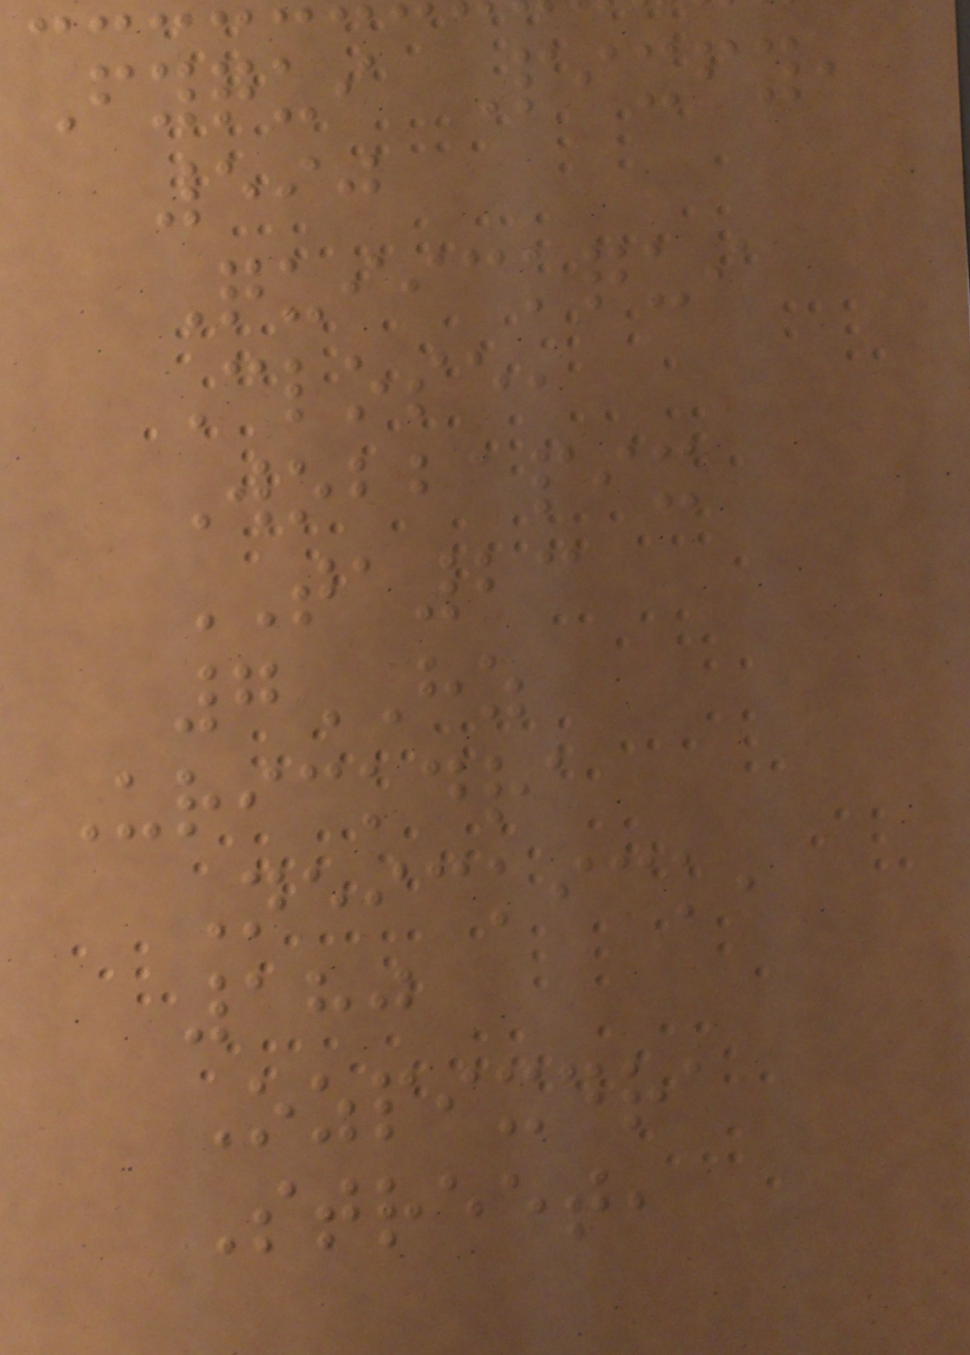Fyqui Pixfy,
590
Quiickqui
Close,
Wobbapix
TA23
7HZ
Urickdra
Neickick,
180
Ozpixdra
Street,
